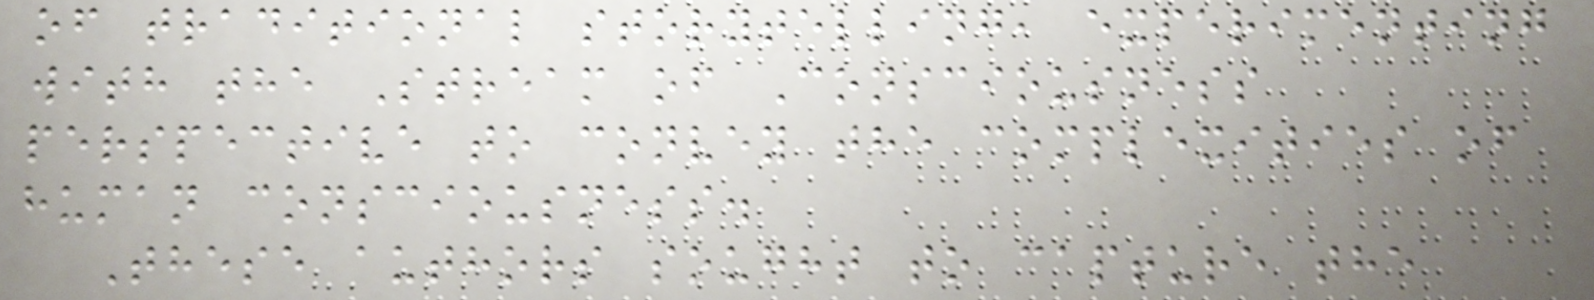of traditional storytelling, experimenting
with the Stream of Consciousness
perspective to convey the complexities of
human consciousness.
These authors sought to capture the
